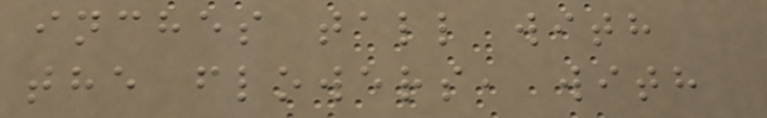inches tall with
the flowers, with
